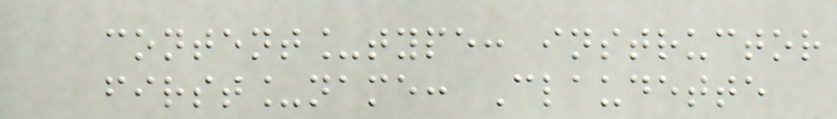content_type: instructor
first_name: Claudette
